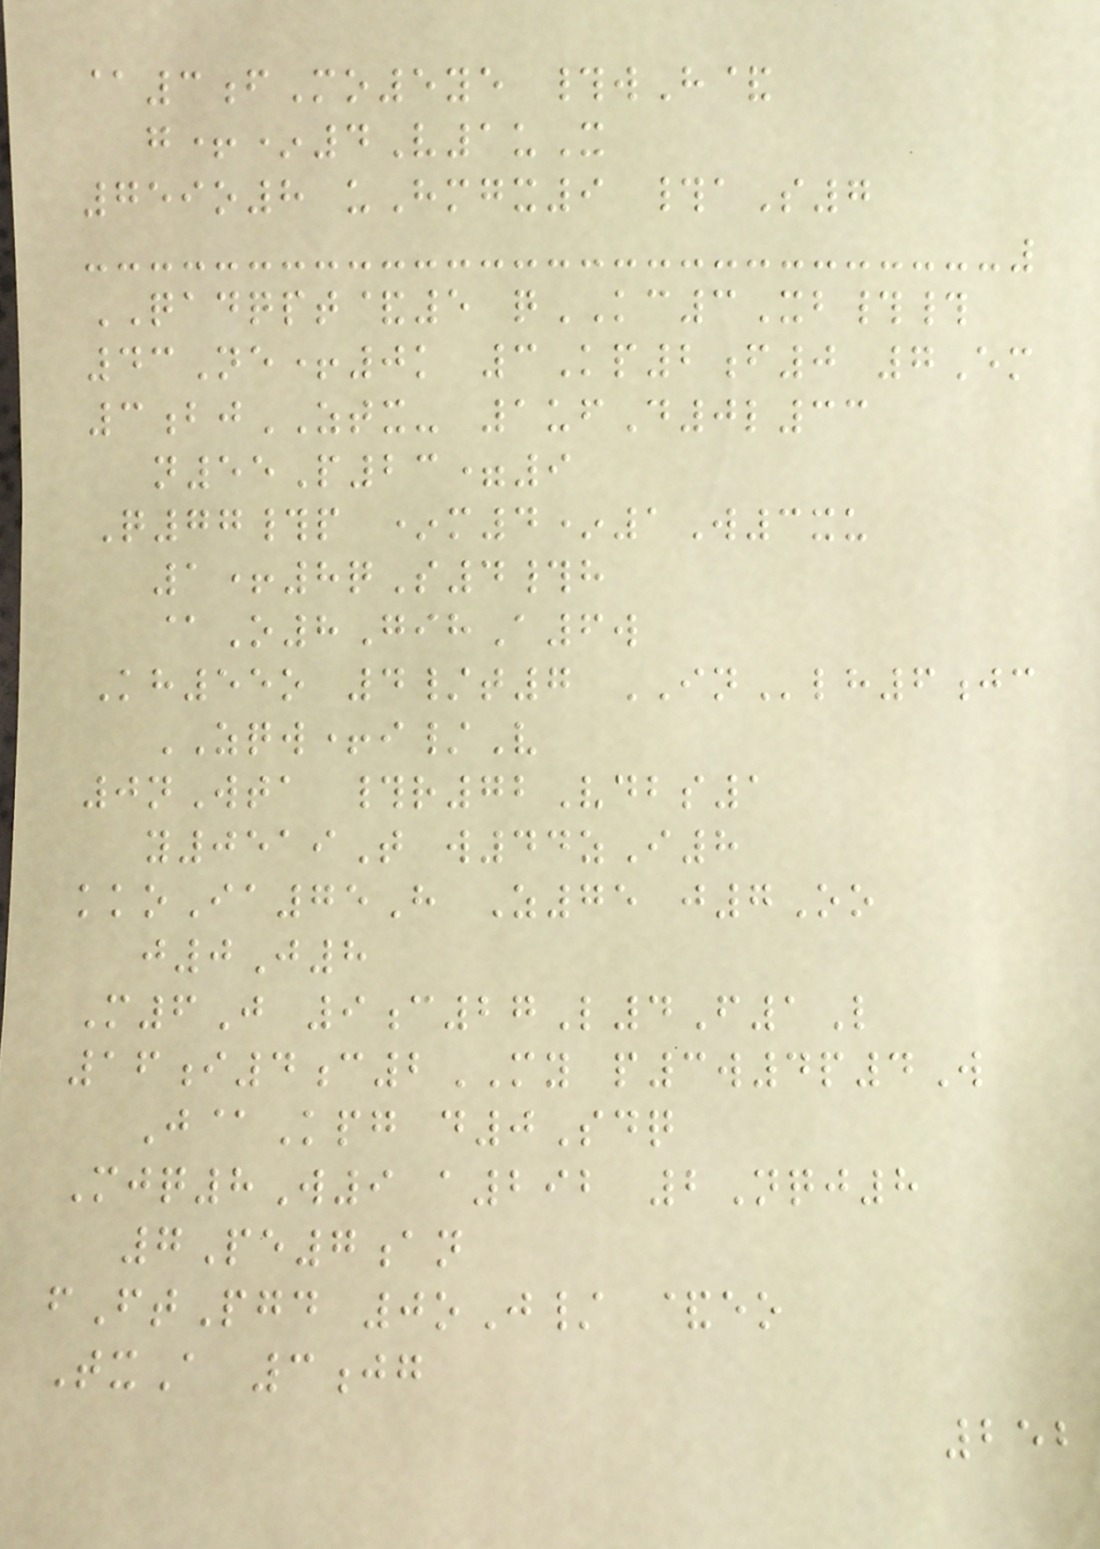@3fMo5ye #wH&
g+*4V1uX
759o8 uHmgx9 #aS7
QADQPT&5 qKC3Xb##
43Ne+0k 3Kp2f0 7Em
3bjZTX- 1ufD0l33
n55P23=9
Q77#p *m4*1W3xu
1+8qS4#h
@O8GihA6w
Kh55o 4/t7 INlh6jc
ZQW+i/V
0nWta #r72Vdbs1
y0519T w44zI8
kkoIa75H Z75 j7Oo
j0J8
M6J 9c27L4F1L
16i4c2MY p3w4p4W
J@Kpg d0Sdq
Mjq8W9 a292 2Nqj8
7Pe7an
fFtPgd 0oJ/ &eo
TxA 3jg
252
